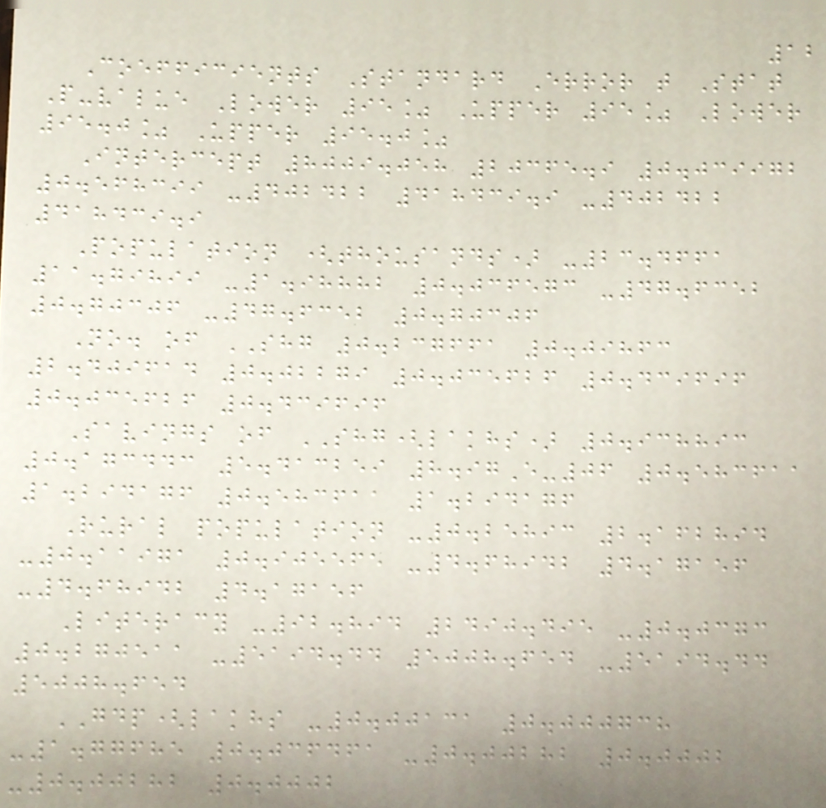12
Coefficients Standard Error t Stat
P-value Lower 95% Upper 95% Lower
95.0% Upper 95.0%
Intercept 8009.058 20365.9 0.039972
0.568399 -402422 418439.9 -402422
418439.9
Population (thousands) -23.4661
11.79899 -1.98882 0.036573 -47.6352
0.70306 -47.6352 0.70306
No. of SHG 0.237661 0.09863
2.409614 0.02279 0.035626 0.439696
0.035626 0.439696
Savings of SHG(lakhs) 0.938893
0.173443 5.413259 8.97E-06 0.583611
1.294176 0.583611 1.294176
Rural population -0.25893 2.162894
-0.11971 0.905565 -4.68942 4.17156
-4.68942 4.17156
Literacy -92.894 2490.495 -0.0373
0.270511 -5194.44 5008.654 -5194.44
5008.654
GDP(lakhs -0.00131 0.000738
-1.77685 0.036461 -0.00282 0.0002
-0.00282 0.0002
